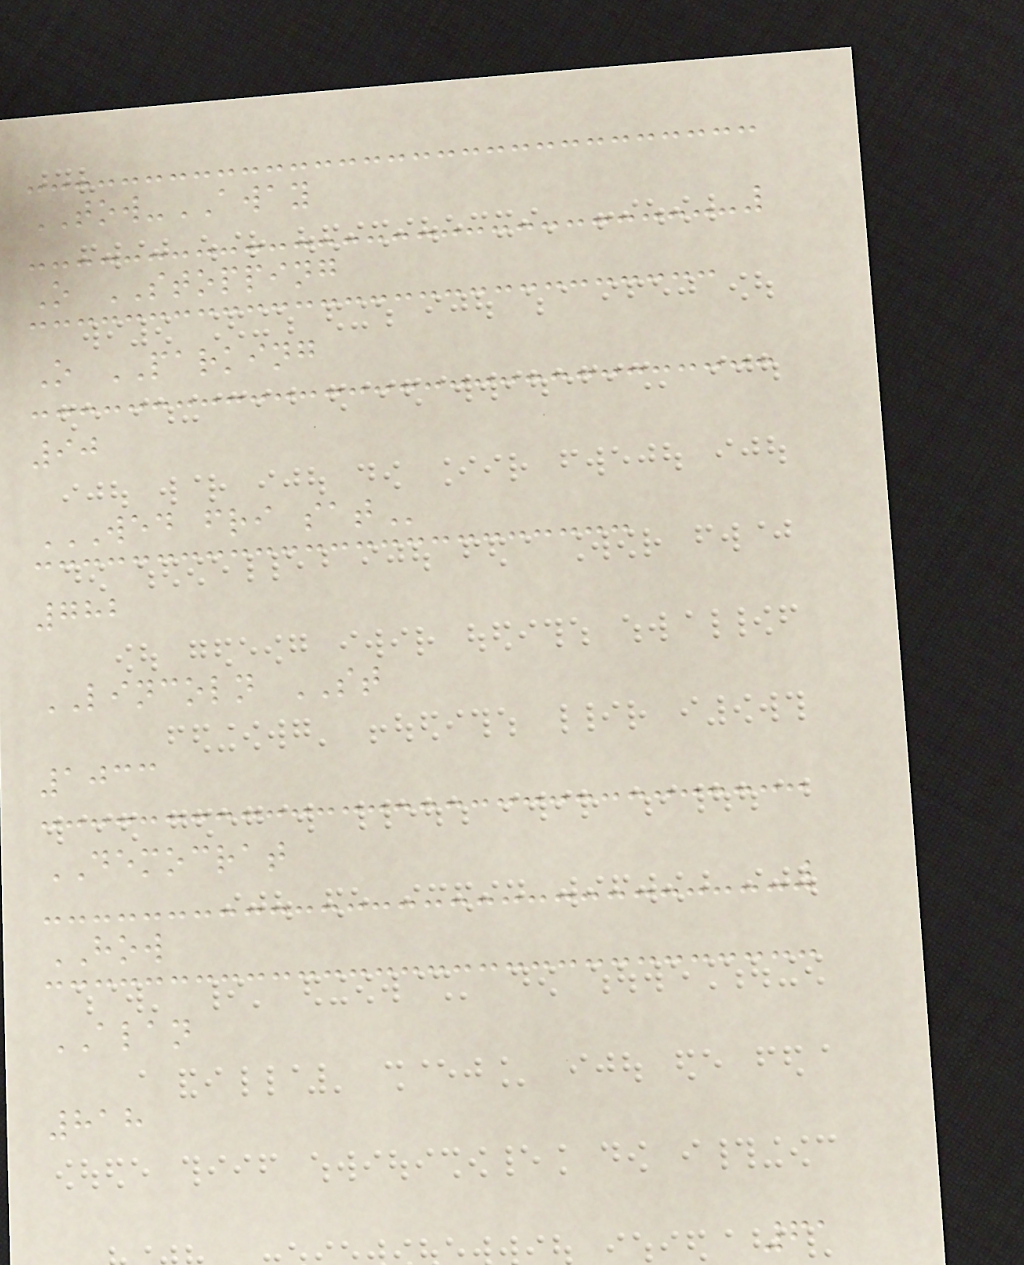TOW-AWAY
O STOPPING
O PARKING
90
WED FRI SAT
782
LINCOLN ST
1033
DEMOCRAT
HOW
ALAN
818
61
